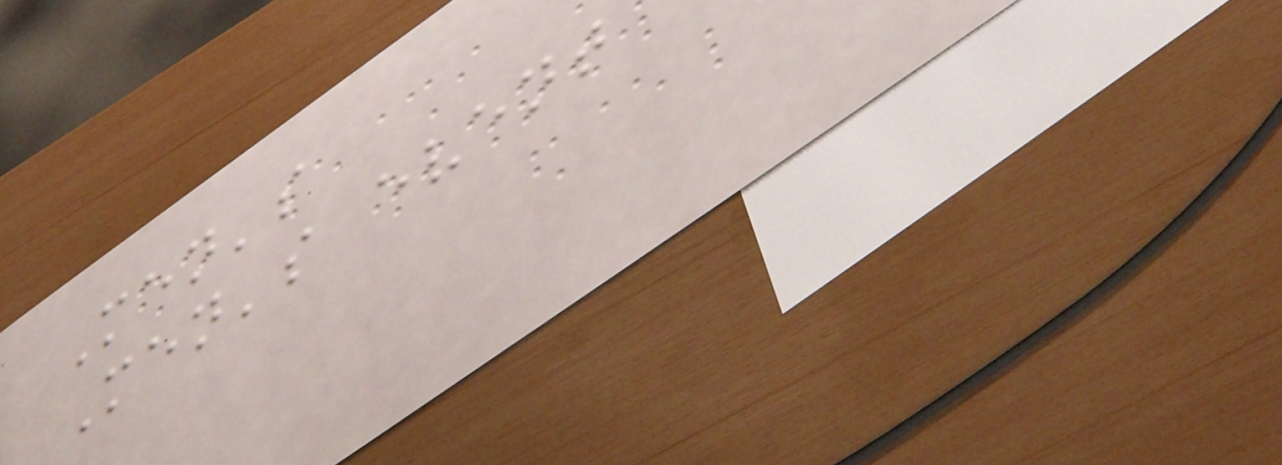Men's
Men's event
